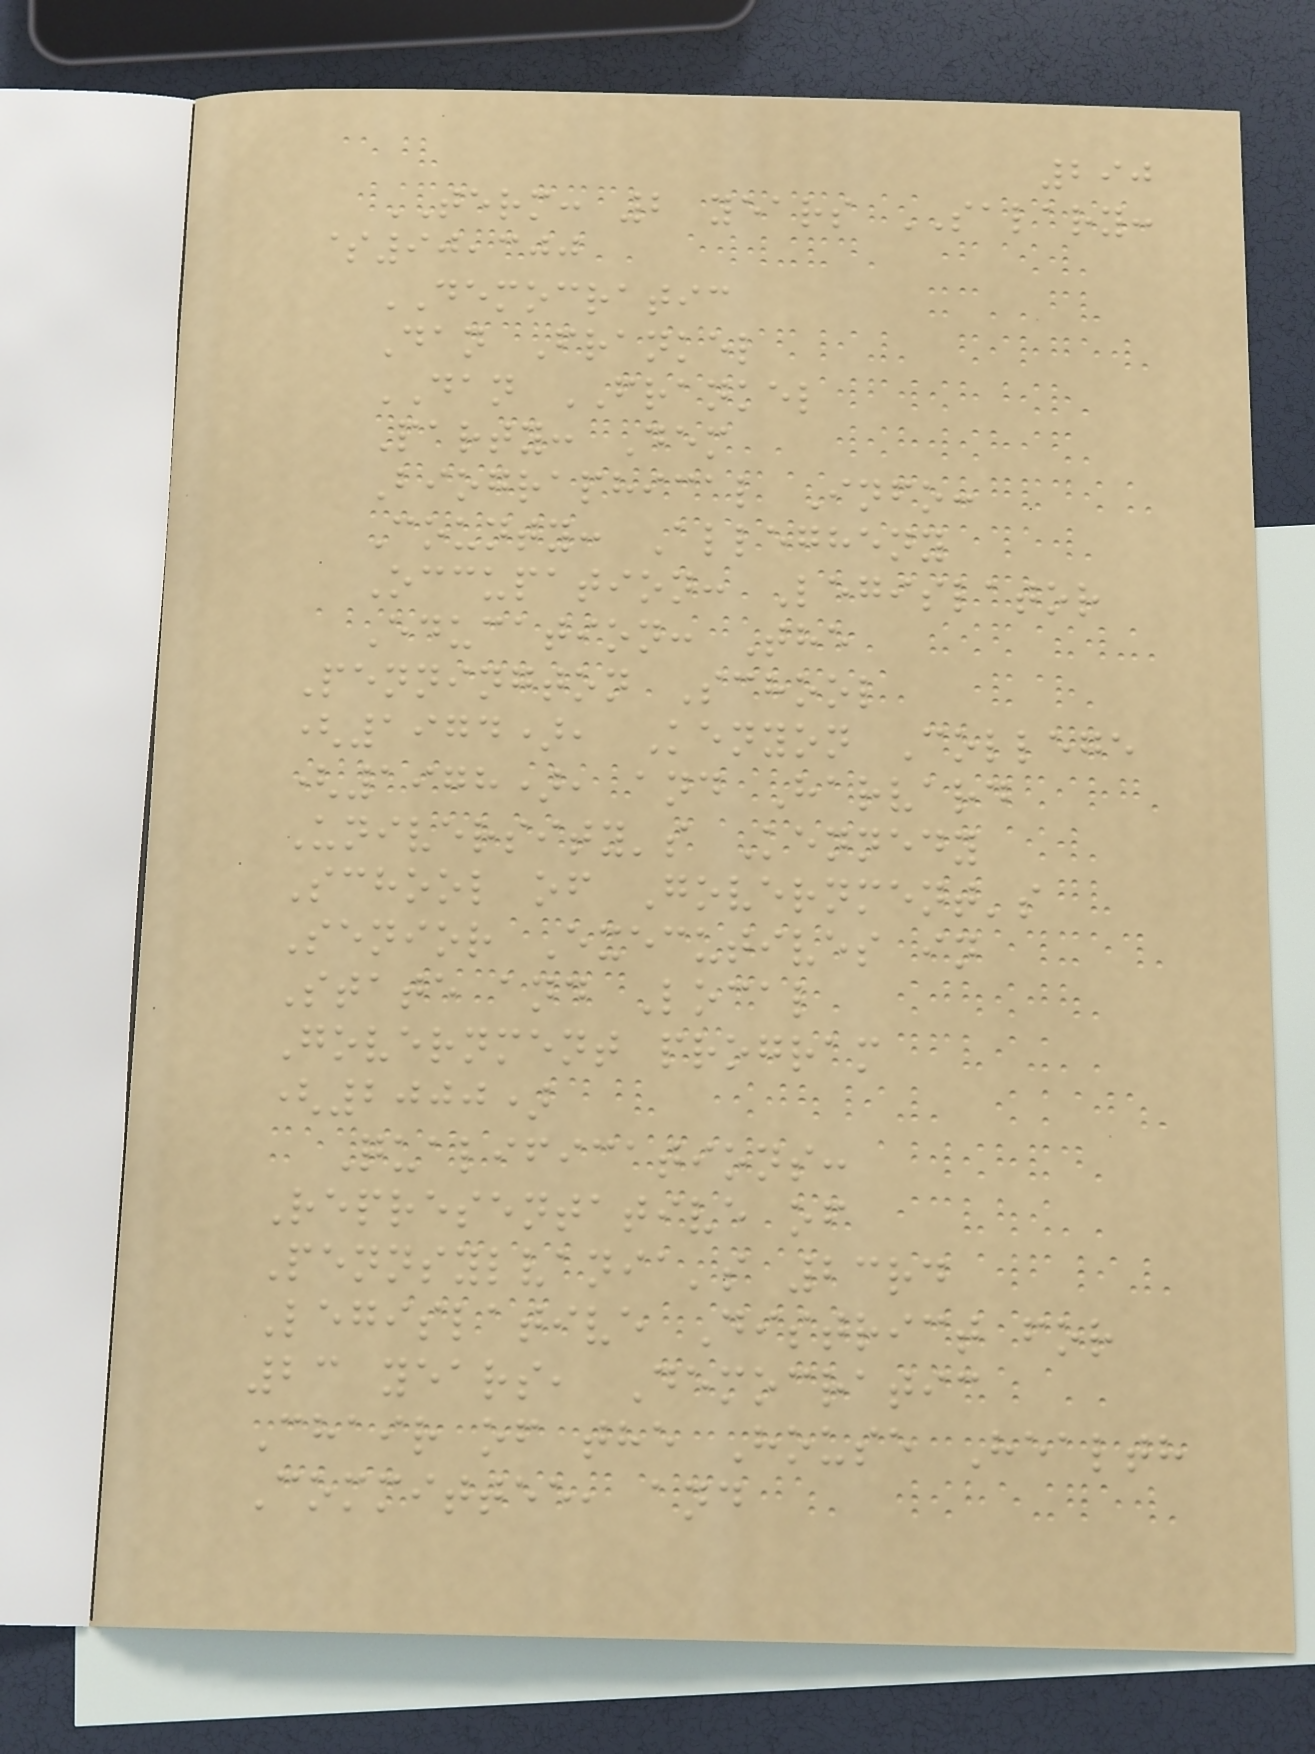290
TERM: 2 years SALARY:
$90,300
DEMOCRATIC
Dan Frankel
DAN FRANKEL
Party: Dem
Biographical Info:
County: Allegheny
Occupation: Legislator
Education: The
Pennington School
(1974), Kenyon College
(1978), and Harvard
University's Kennedy
School of Government's
Senior Executives in
State and Local
Government program
(2000)
Qualifications:
Representative of
Pennsylvania's 23rd
Legislative District for
23 years, Democratic
Chair of the House Health
Committee, and
